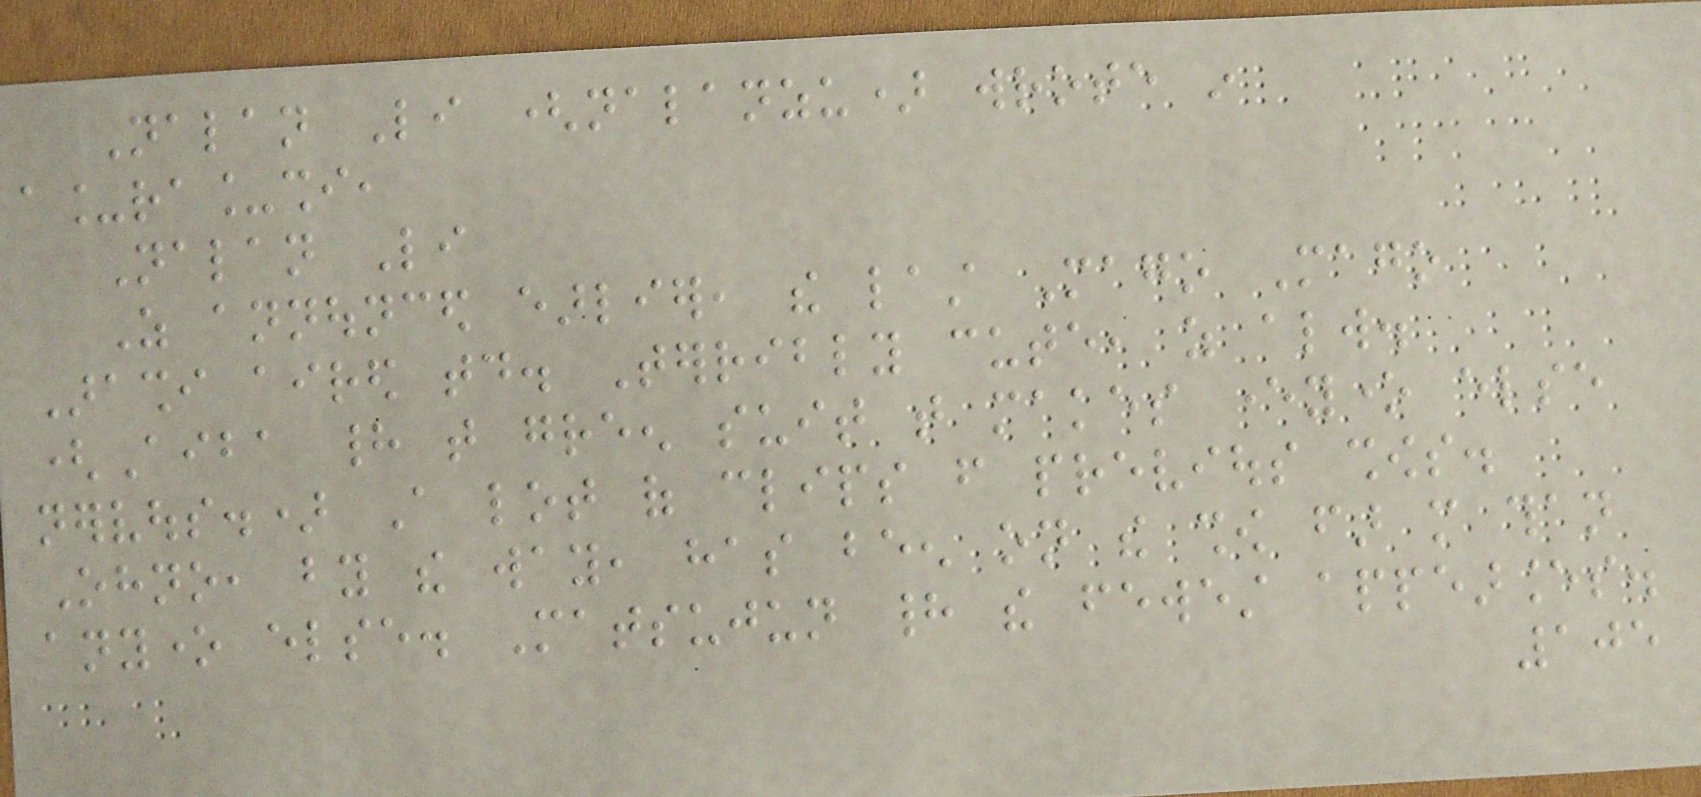Nalan Li (nalanzu) wrote in
a_ra_shi,
Nalan Li
As announced earlier, the last Mago Mago
Arashi aired today. Terribly cute, as always.
(Aiba had that green suit that makes everyone else
nervous.) A lot of clips from previous shows.
Ohno, by the way, has been on the show far more than
anyone else. Matsujun had the fewest appearances.
105
